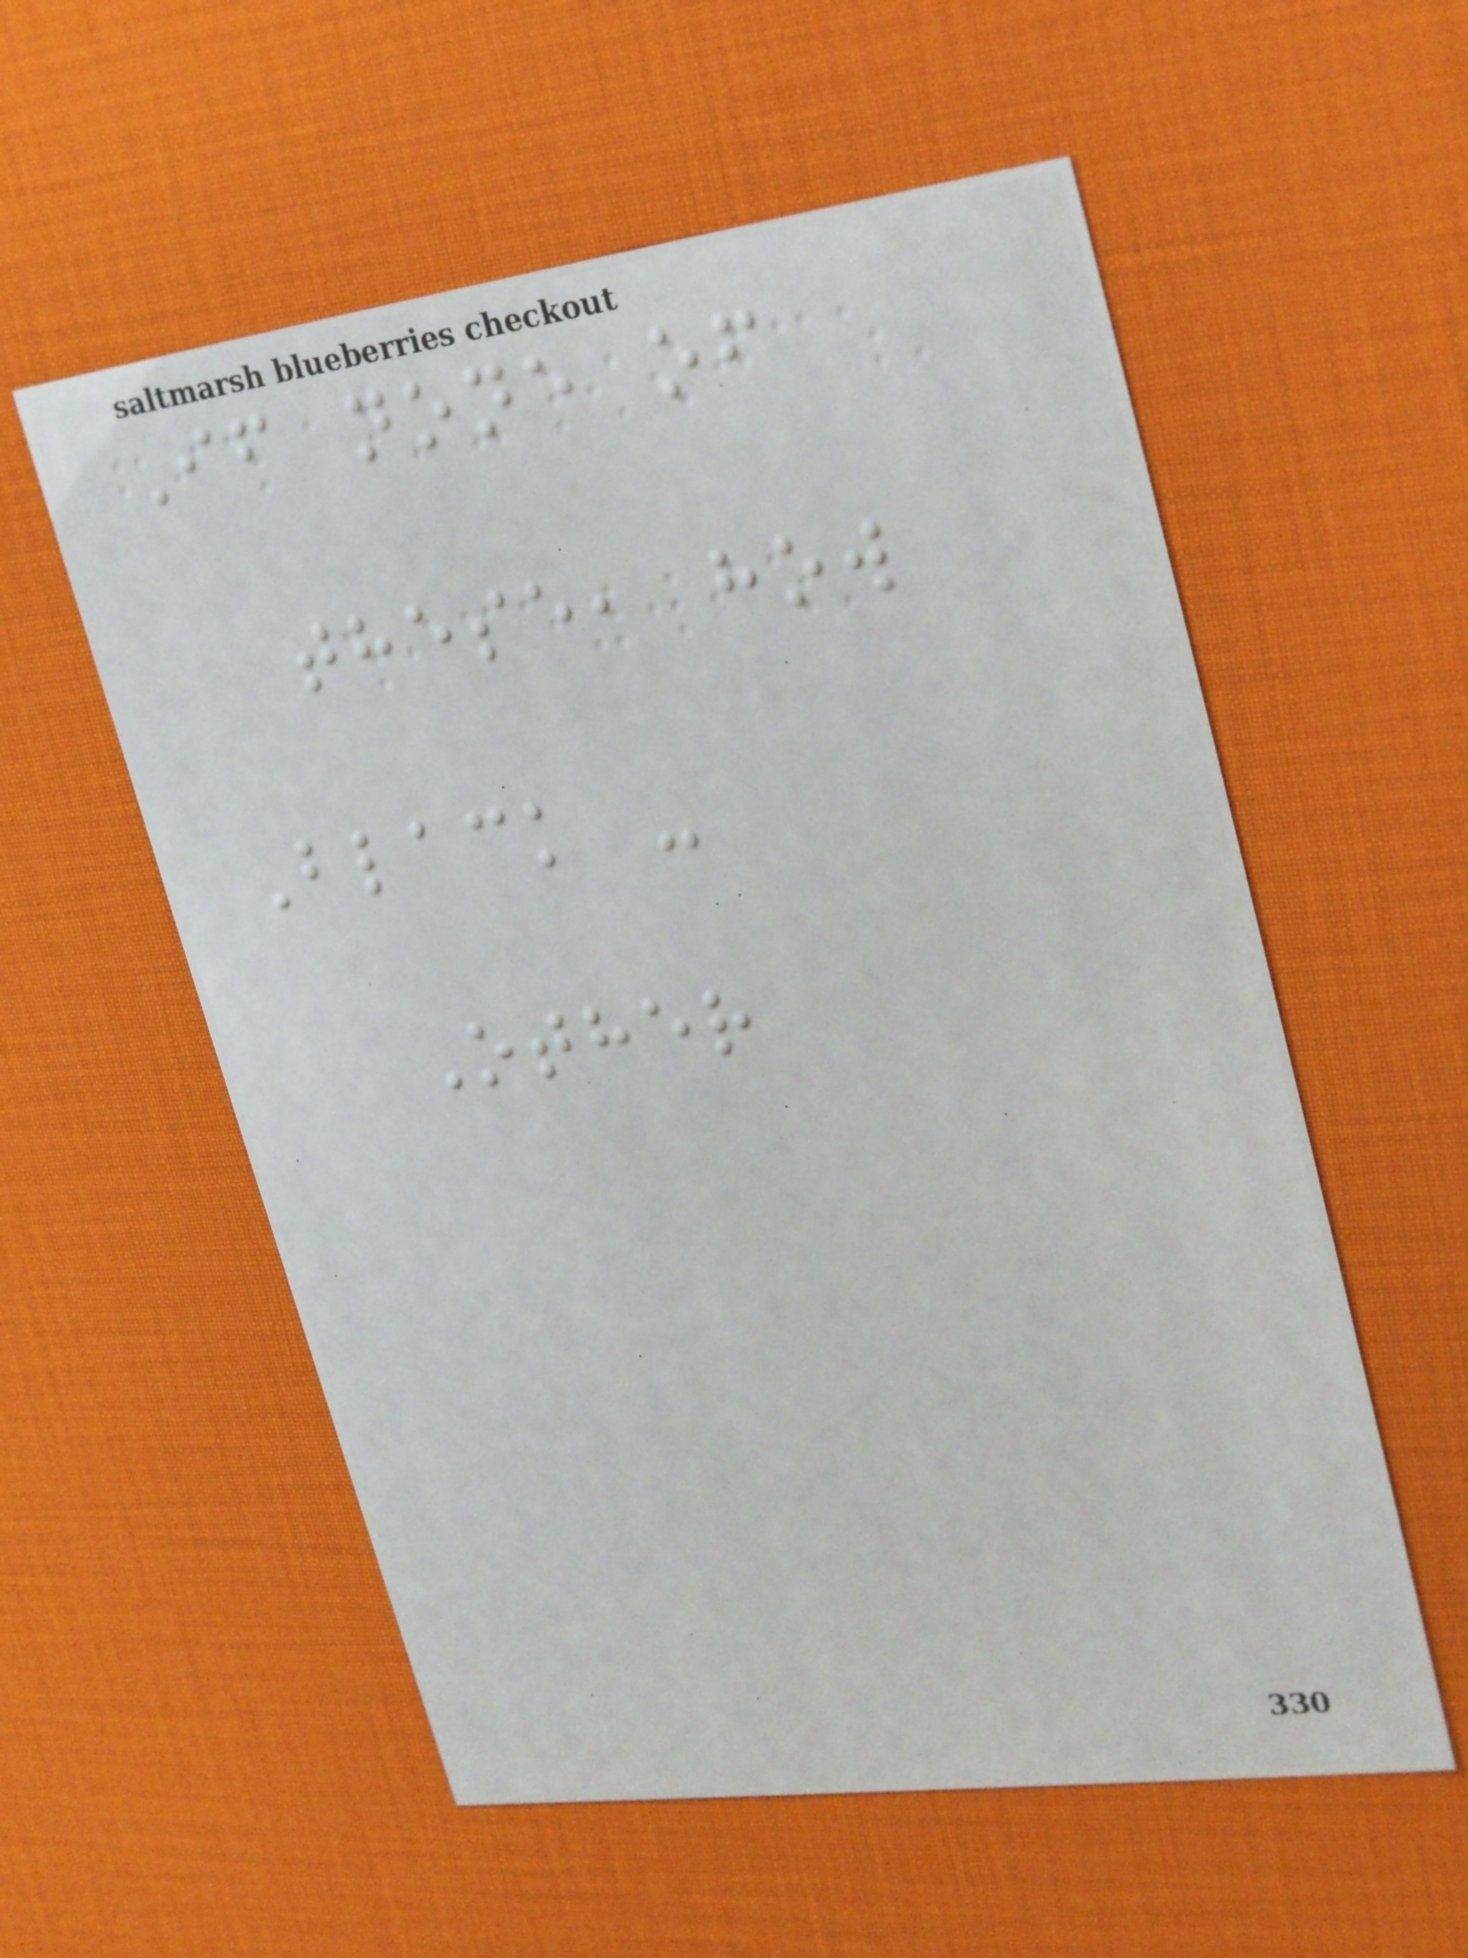If none of
these, how
Black -
Other
